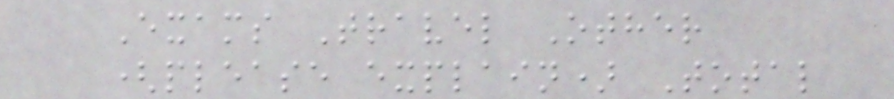Exams Travel Other
(please explain) Total
